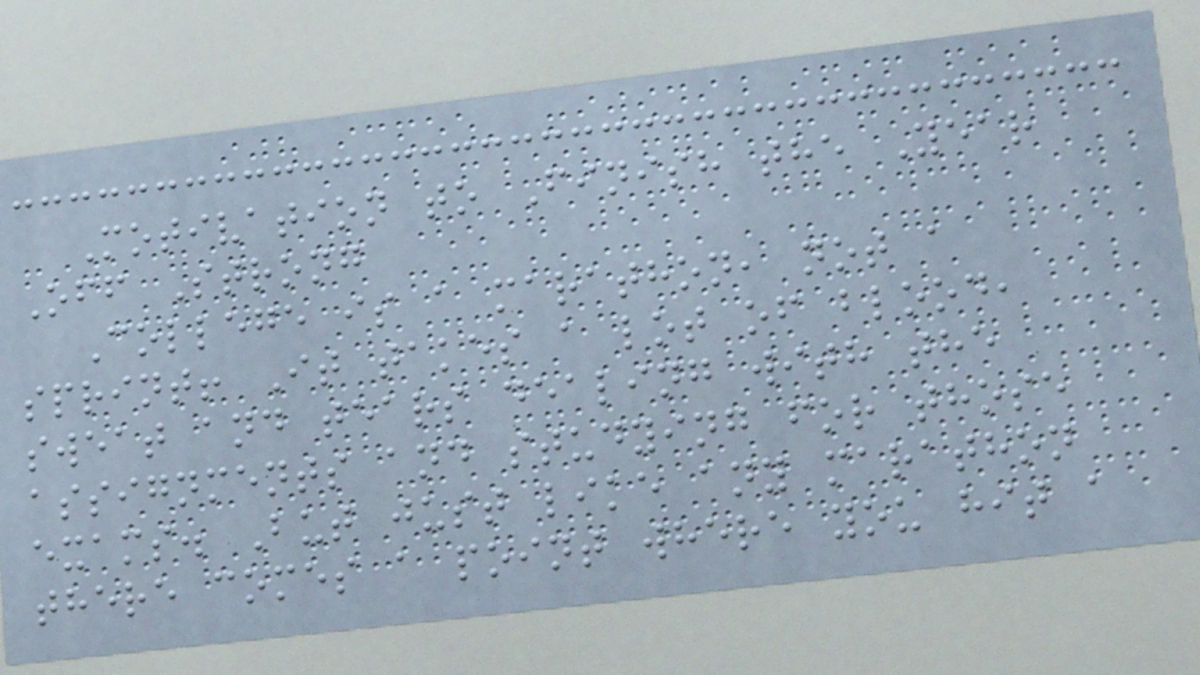Motivation to Finish the Year
Off Strong
College is a marathon, not a
sprint! It takes a lot of blood,
sweat and tears dealing with the
assignments and studying for those
exams. But just like any marathon
there comes a point where you hit a
